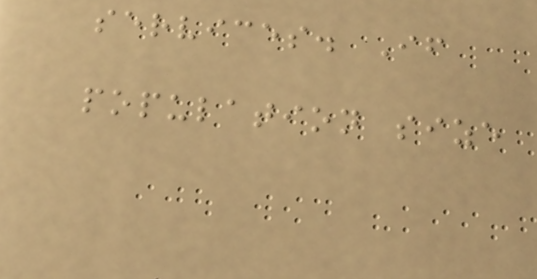services. If
population size
